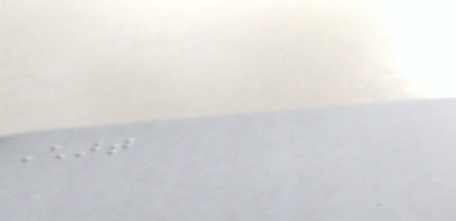Chart
